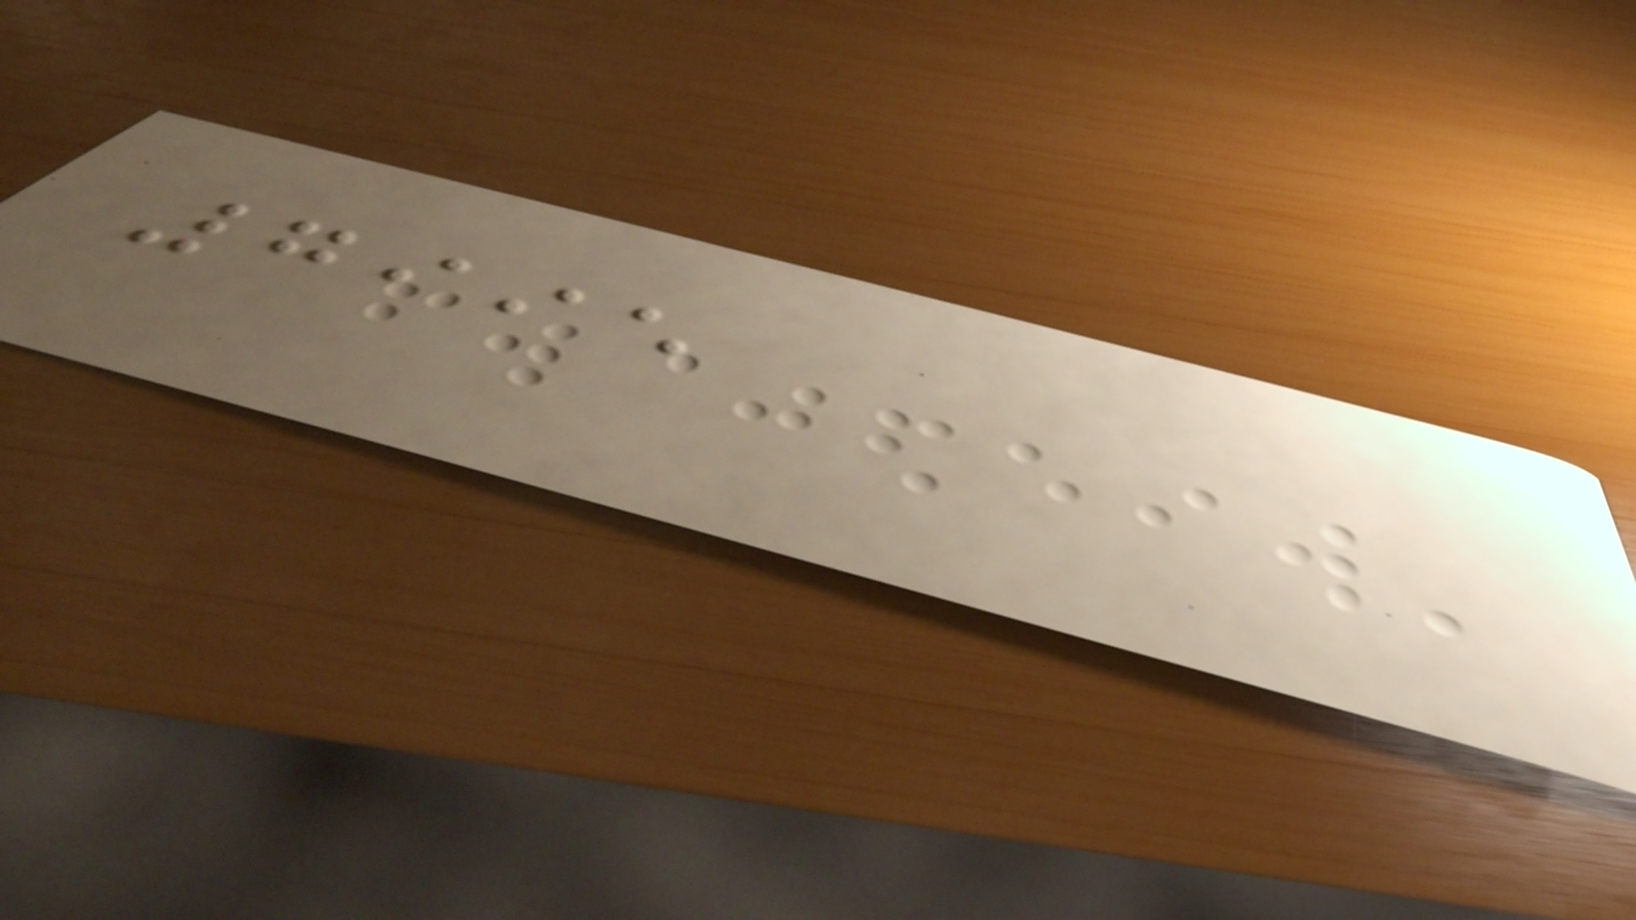7995
